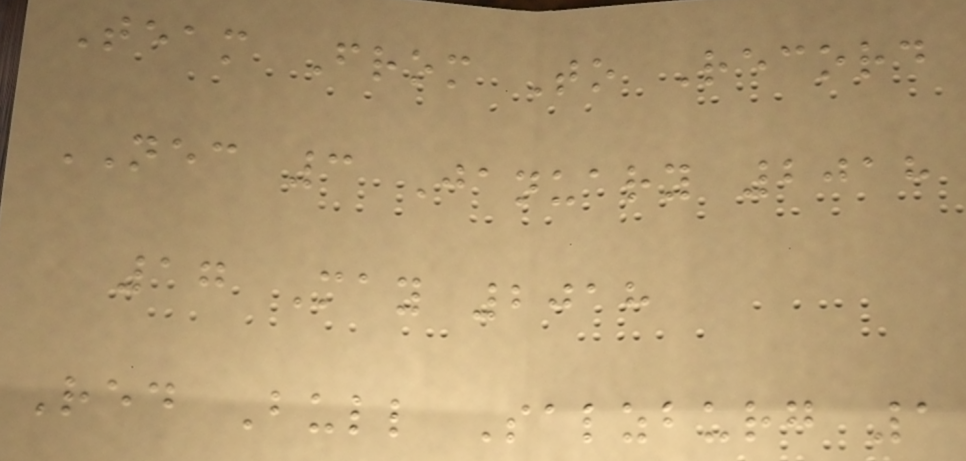Team From To Record
NEC 3 January 2018
17 May 2018
Red Bull Salzburg 1
